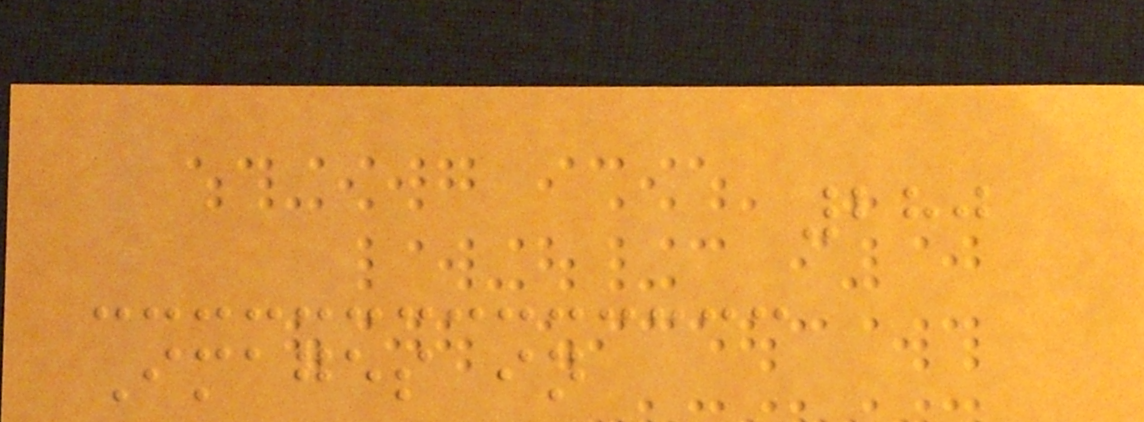280
Images in
